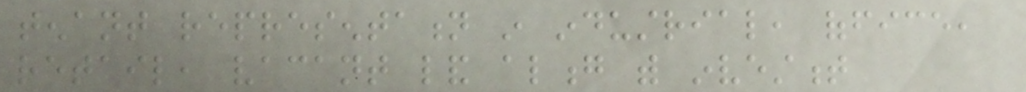tenant representation in industrial, office,
retail, vacant land along with investment
